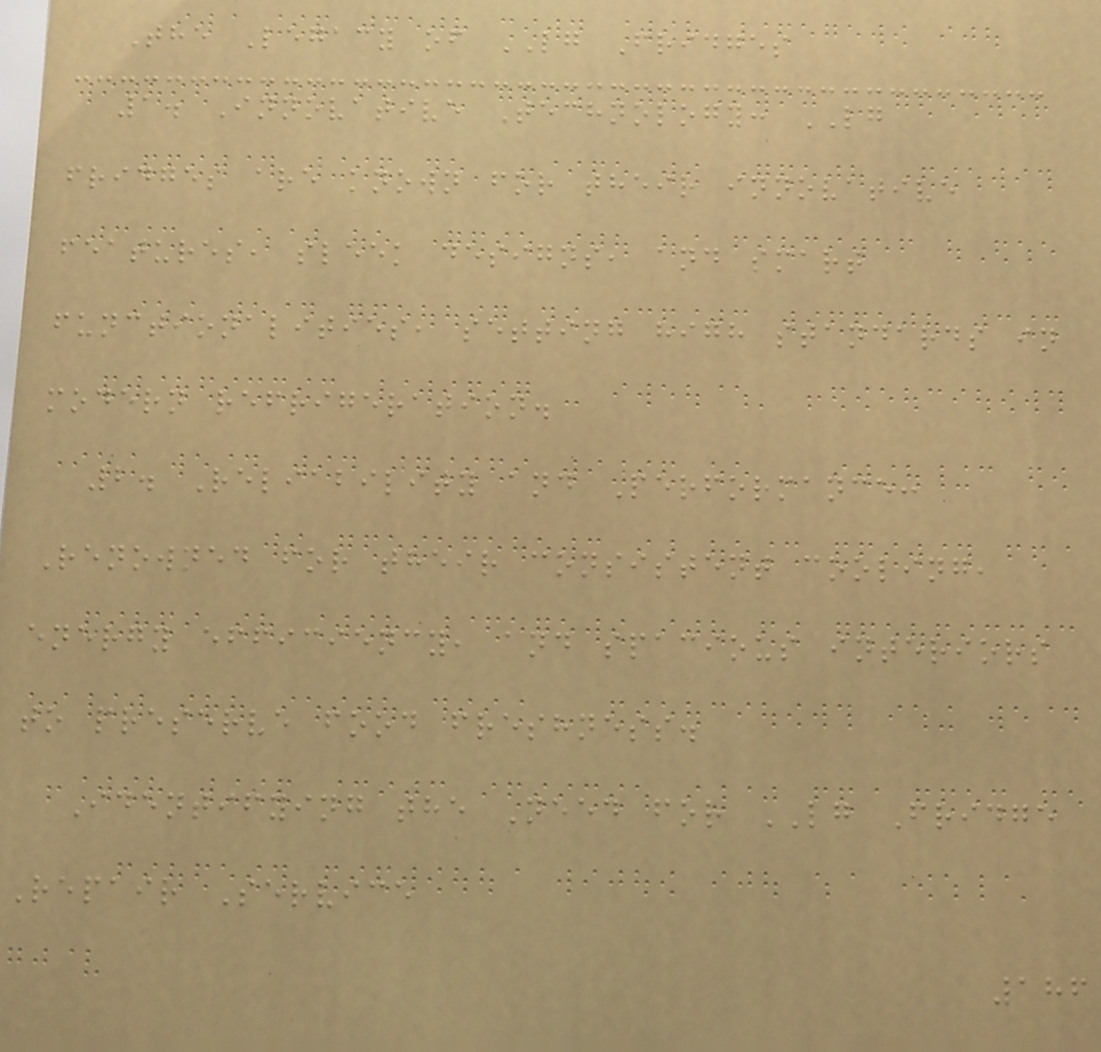The Legacy of LG Fridges
1. Innovative Technology: LG
fridges are known for their innovative
features, sleek designs, and smart
functionalities, setting high standards in
modern refrigeration.
2. Reliability and Performance:
Renowned for their consistent cooling,
energy efficiency, and spacious interiors
to preserve food freshness.
Identifying the Need for LG Fridge
Repair Service
186
